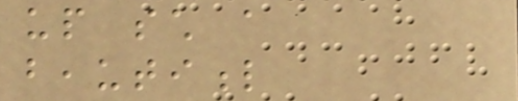up such a
beautiful
